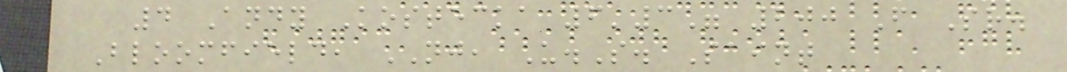4 Andy Kostecka 6'3" 200 F Sr.
Bloomfield, NJ, U.S. Saint
